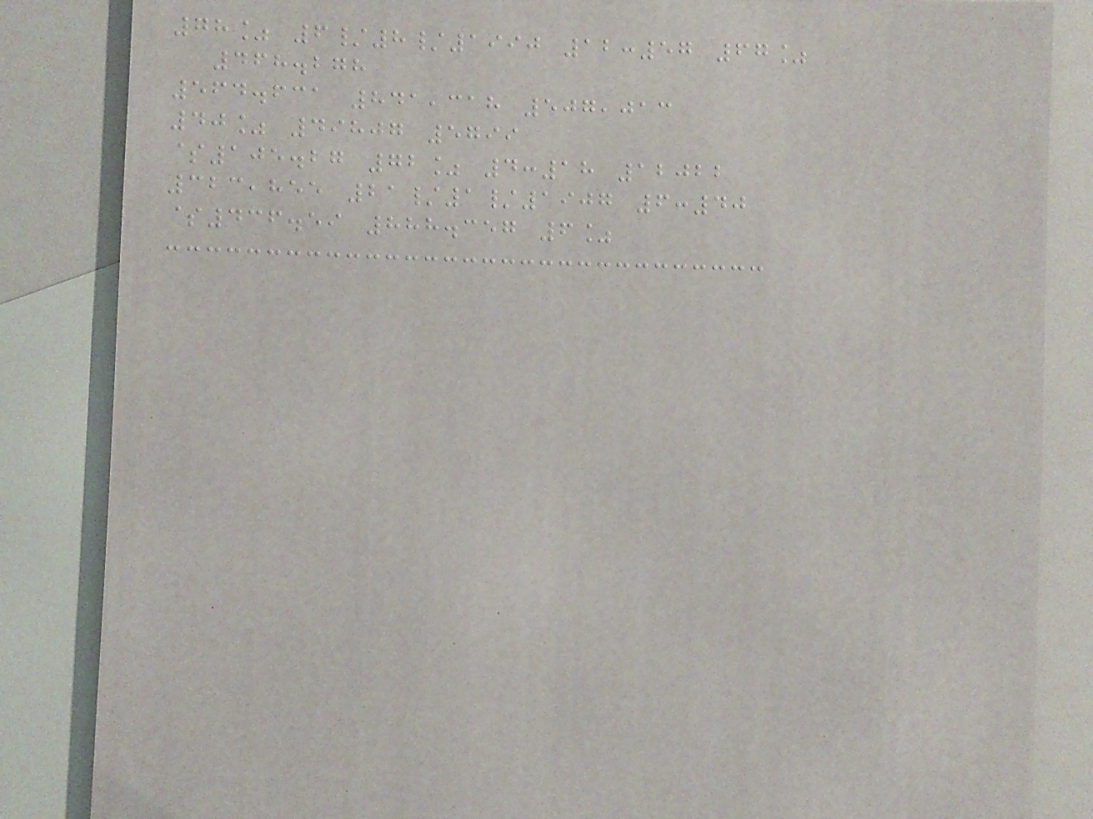78% 6/8/1990 12:57 67%
468.278
564.631 841,318 507,013
40% 49807 5799
$105.27 72% 4:18 12022
323,855 21/1/1907 6:40
$436.59 888.357 6%
